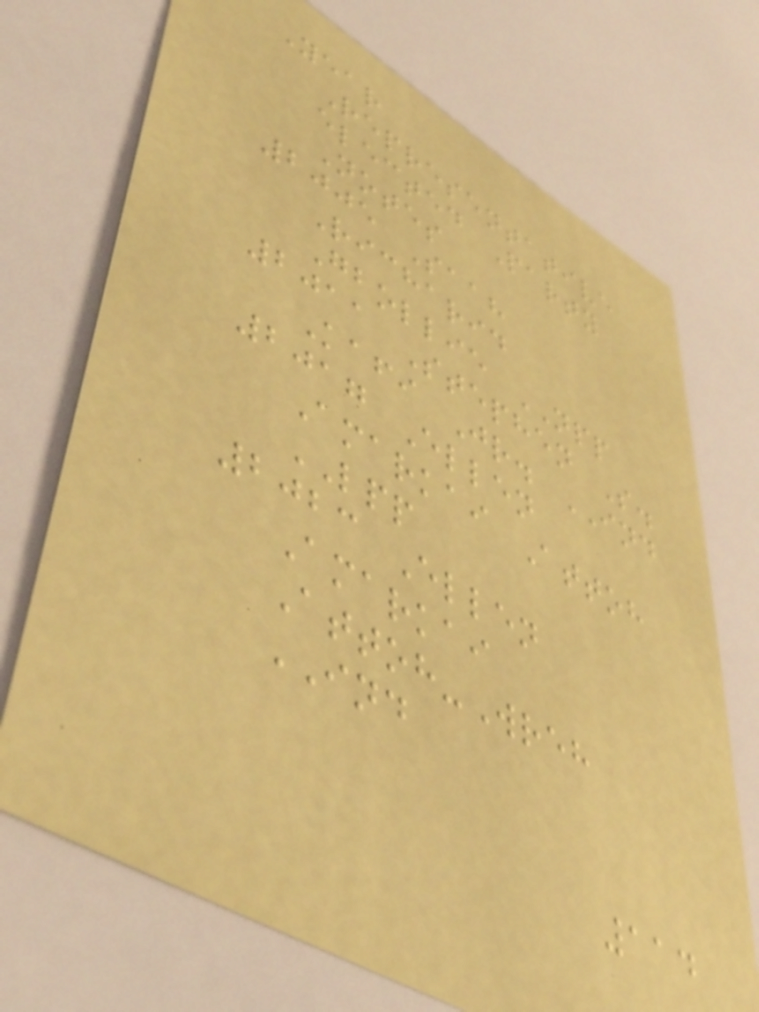Year
Representative
elected Party
Notes
2005 Saah
Richarid
Gbollie NPP
2011 Stephen S.
Kafi Jr. IND
2017 Ellen
Amarkai Attoh
LPP
2023 Ellen
Amarkai
Attoh-Wreh
IND
114
